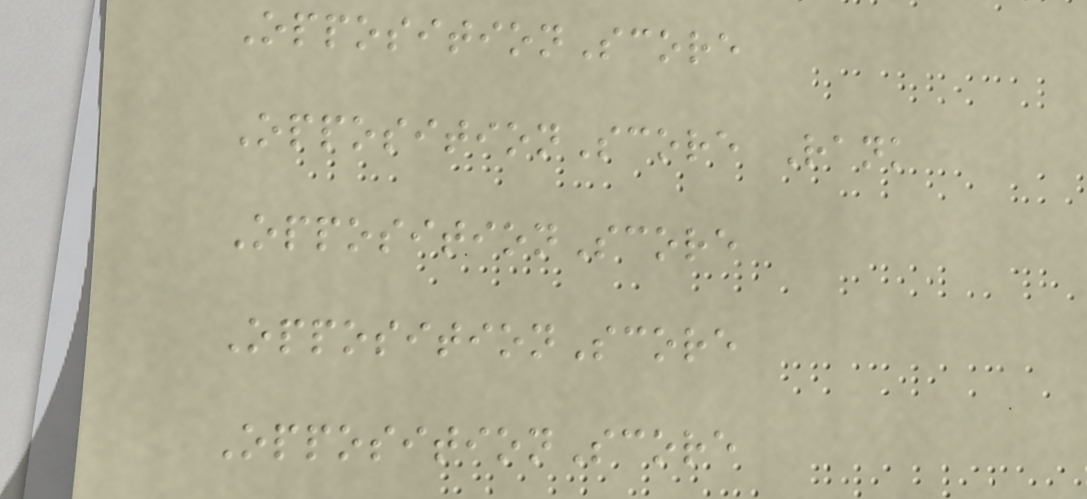OppositionScore
OppositionScore Rank
OppositionScore
OppositionScore
OppositionScore
